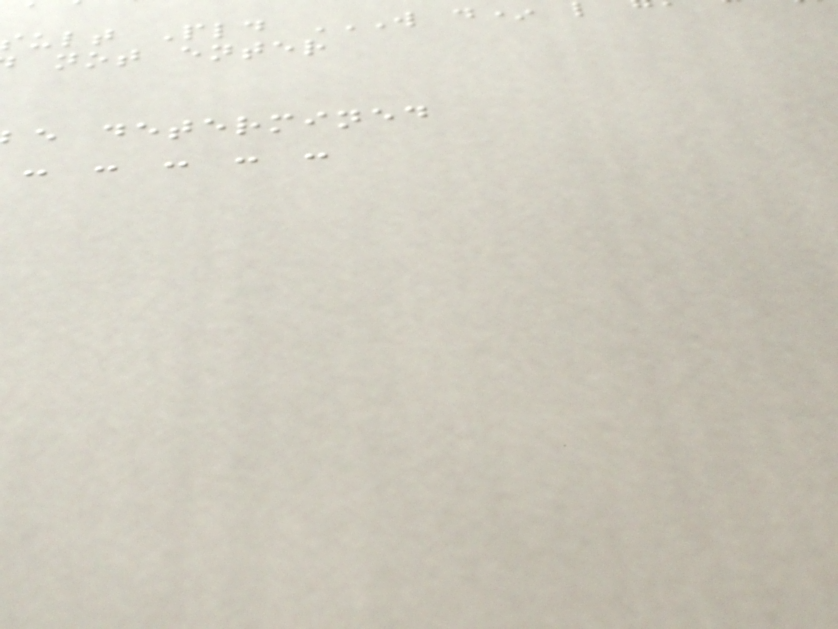not enter
e determined
- - - - -
